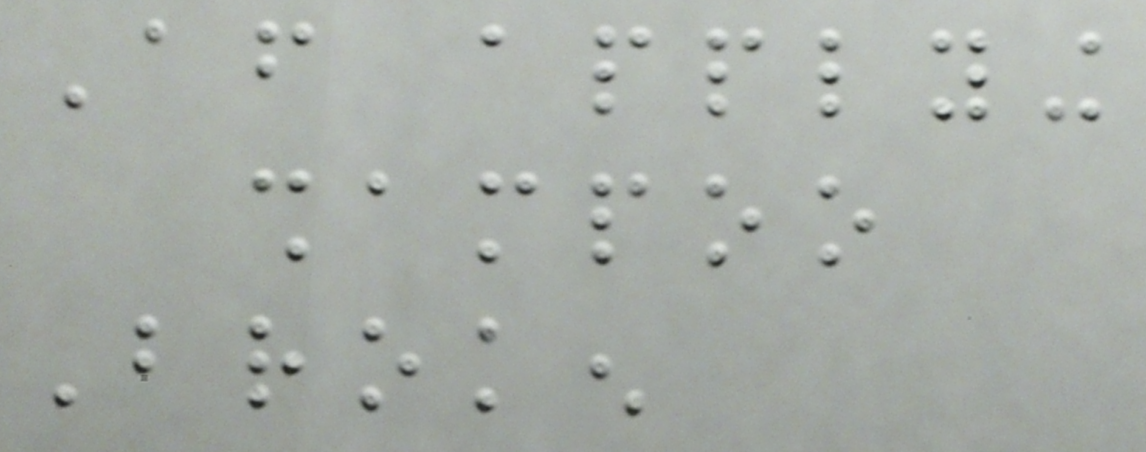After applying
shampoo
Broken
